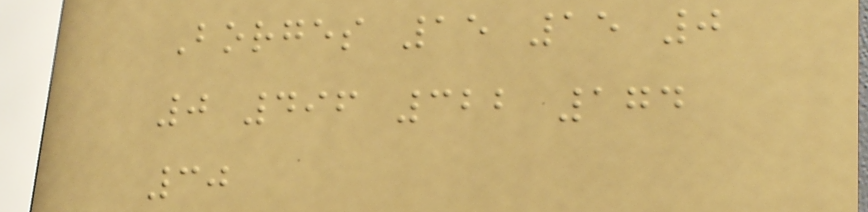Borges 15 15 0
0 496 322 174
30
